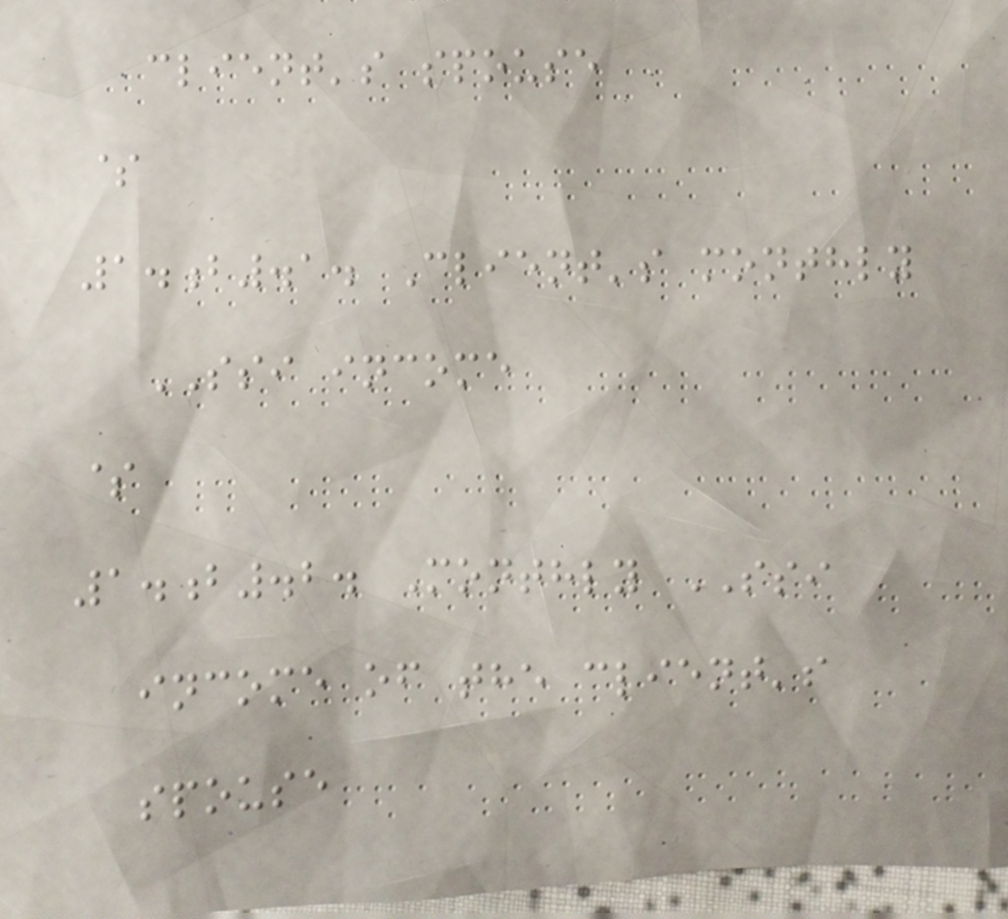client's spouse
$
1.b.1. Client's monthly
SSI income
$
1.b.2. Monthly SSI
income of the client's
spouse
